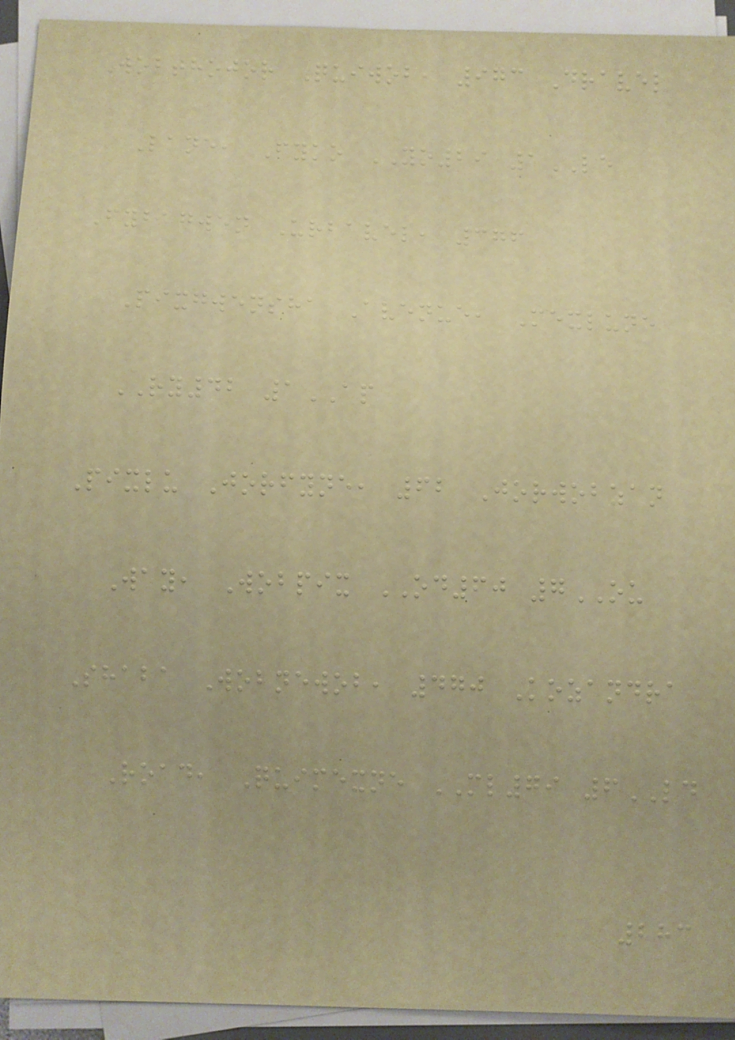Wobthojor Quiwob, 973 Dravel
Lane, Fyko YO29 1LE
Fybagwen Urbavel, 376
Pixgwensha Avenue, Mexlune
RY42 1AP
Pixlu Jorfyne, 62 Jorwobzan
Way, Wobpix OD60 7OU
Shaba Wobnewob, 470 Kozandra
Road, Quimexne ML79 6LD
283
